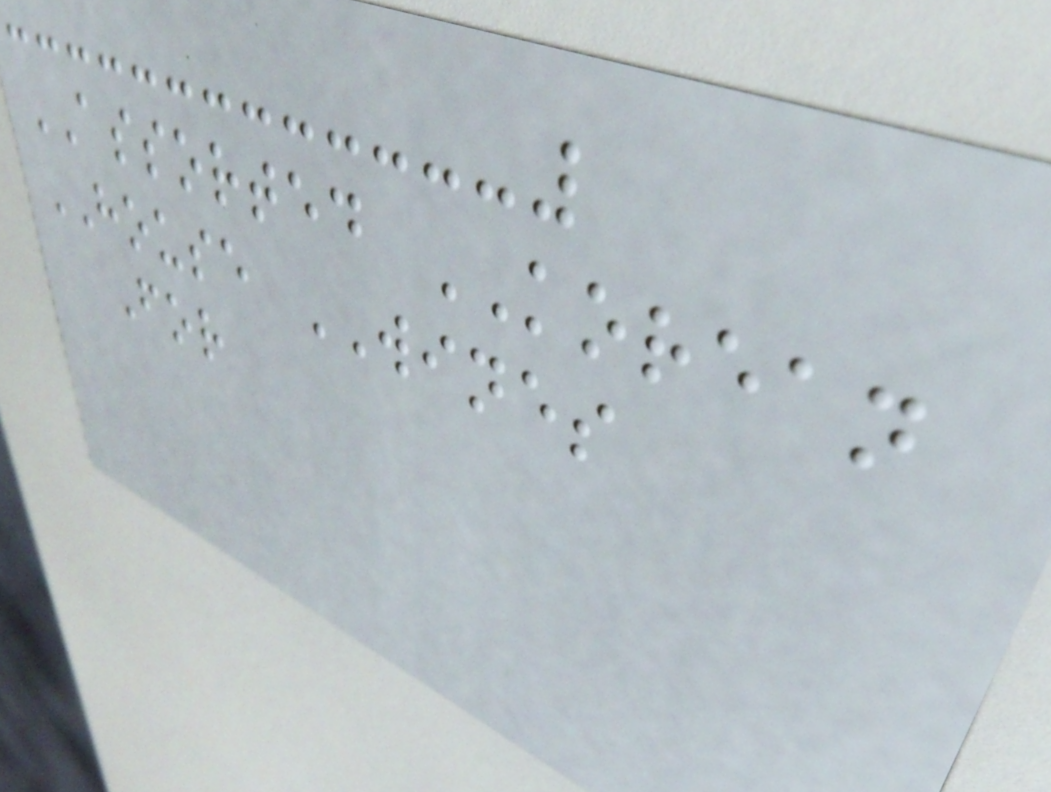ASSORTED KOREAN
HOUSE WINES
For
